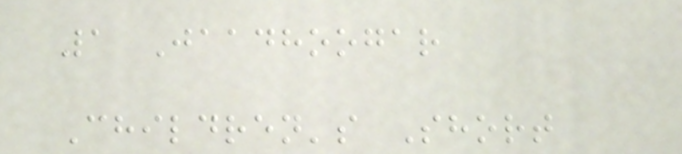1 Jaadhoogar
Children's Short
